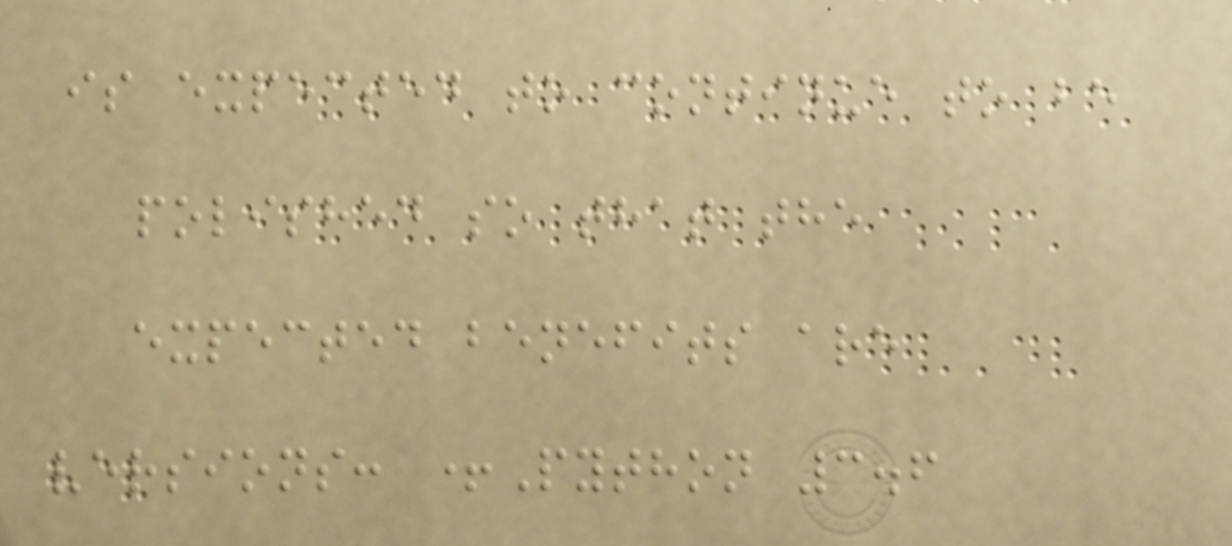is expected to continue to be
polished so that the
expected benefits are
versions: +Python 3.6
